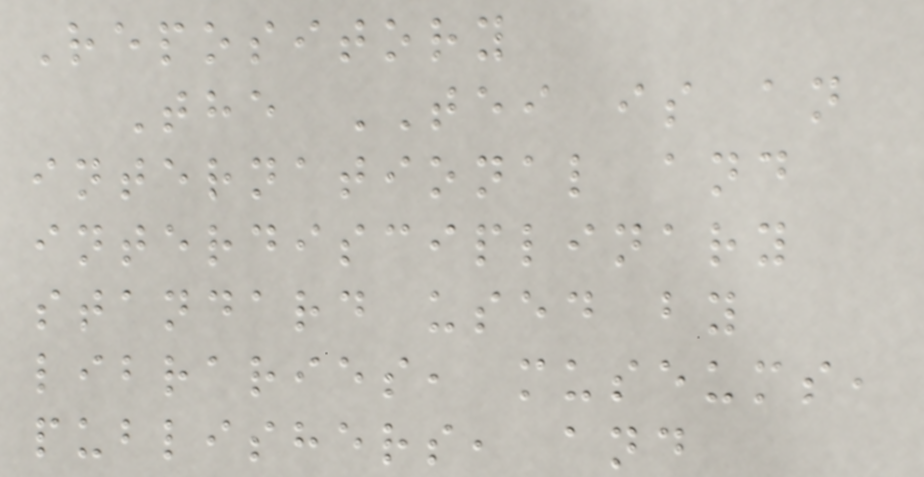Repository
The TEI is an
international and
interdisciplinary
standard used by
libraries, museums,
publishers, and
